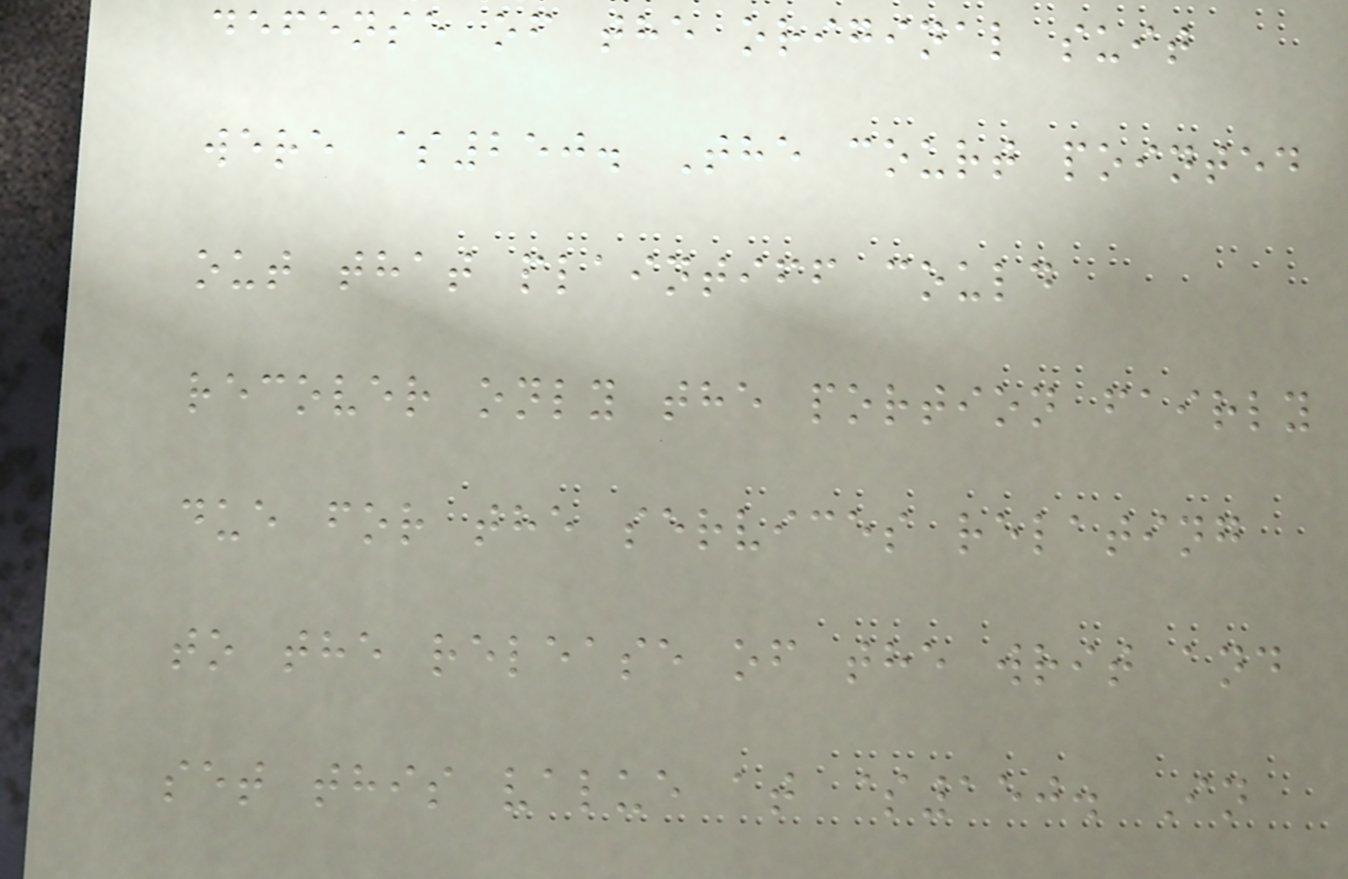defense of the original suit
were $250. The court pointed
out that plaintiff could
recover only the portion fairly
due for the services relating
to the release of the writ and
set this value at $150. In
